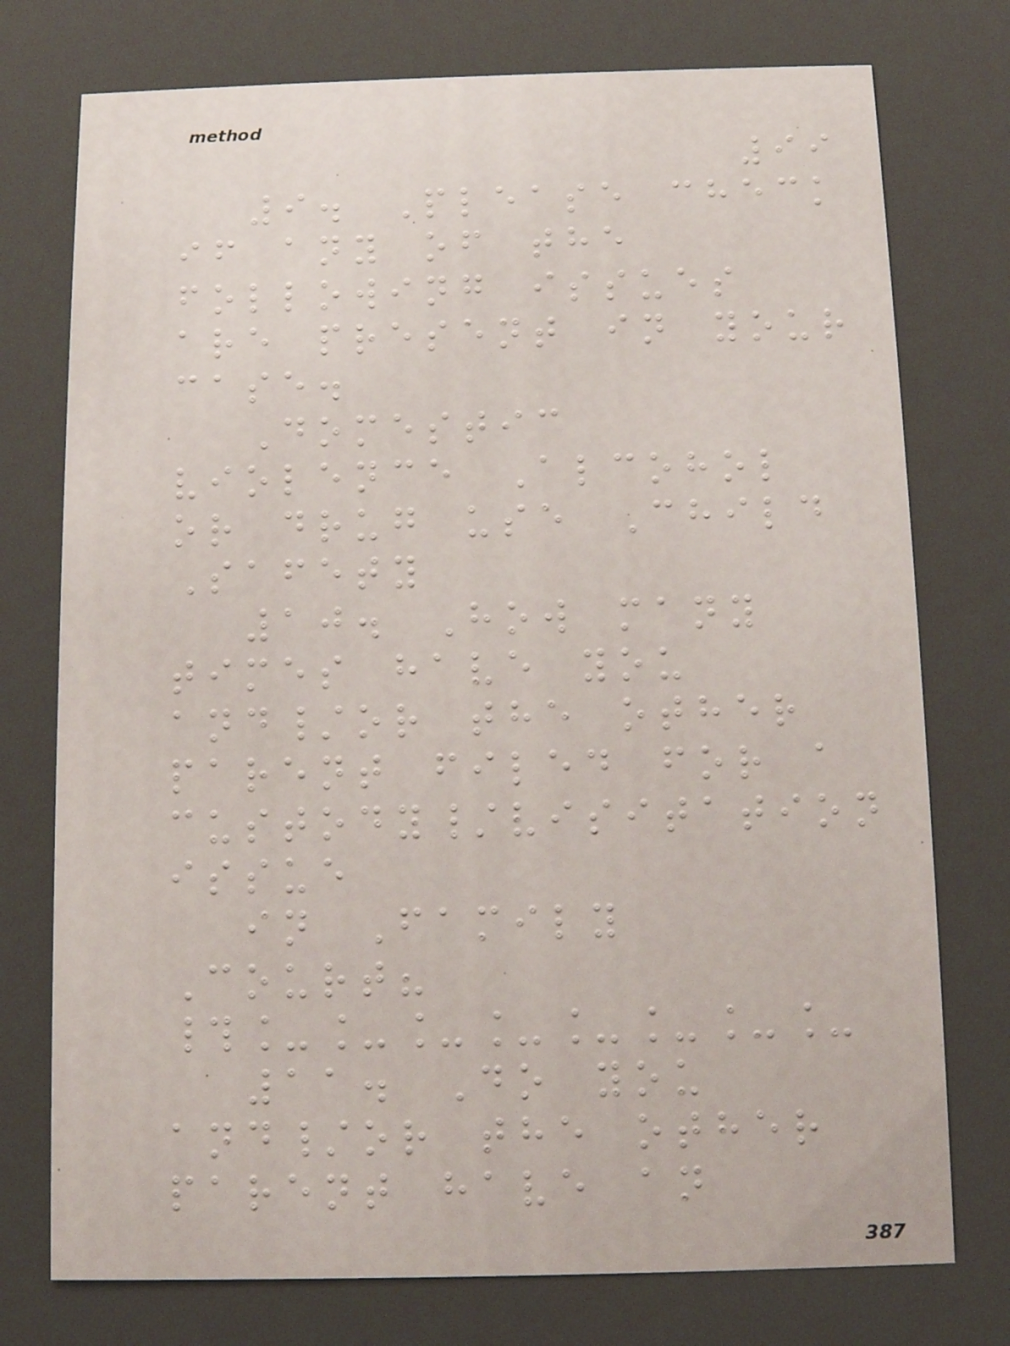99
9. Please check
if any of the
following issues
are present in your
case.
Domestic
violence Alcohol
or drug use Child
Safety
10. How many
times have you
and/or the other
parent filed for a
custody/visitation
issue
in Family
Court?
#________
11. Do you
and/or the other
parent have an
